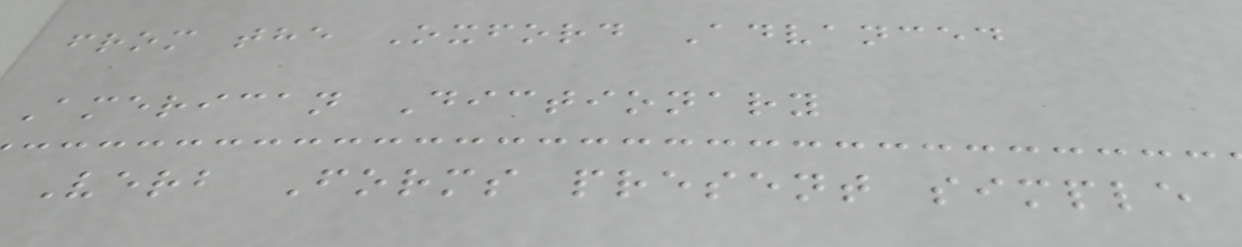from the Oxford Advanced
American Dictionary
Verb Forms present simple
